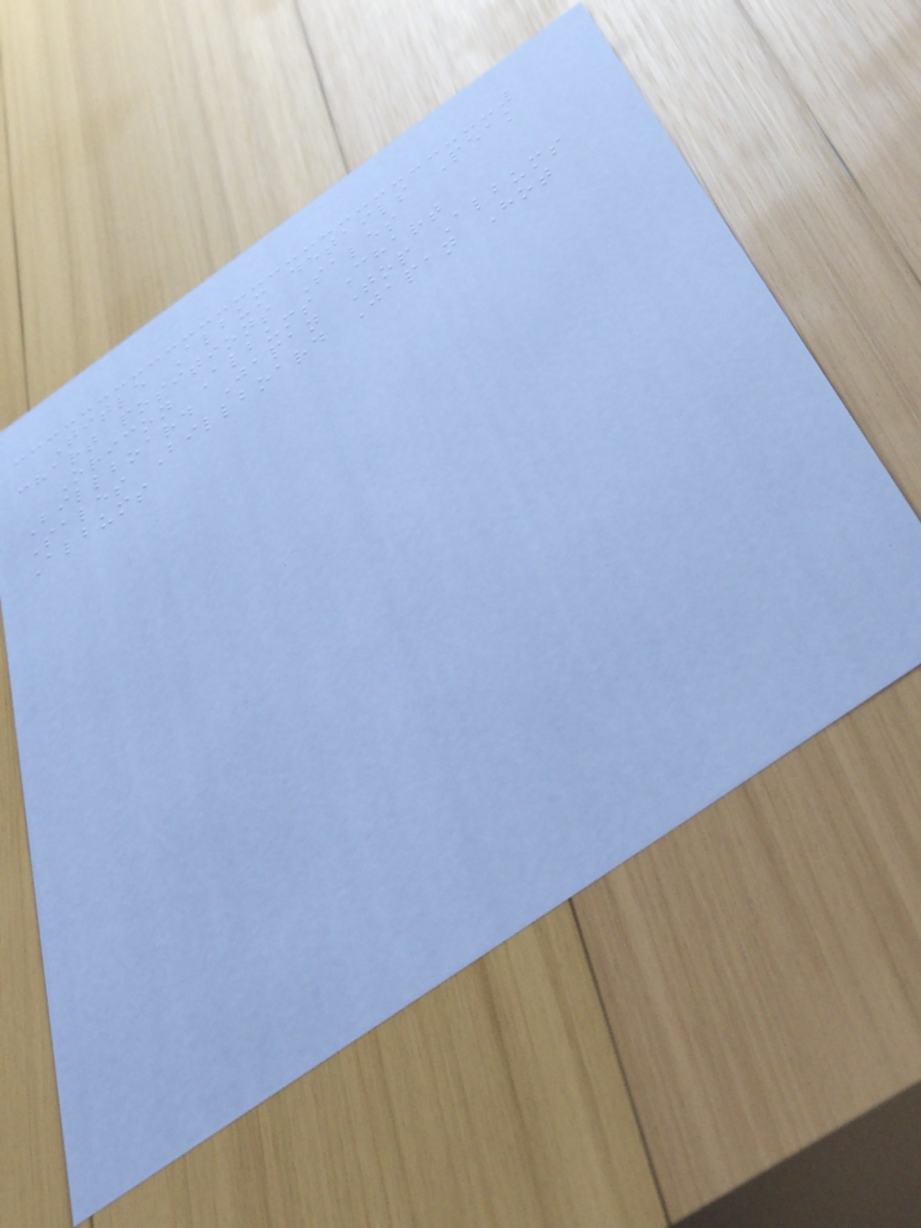Title Album details Peak
chart positions Sales
Oricon Albums Chart
Billboard Japan Top Albums
Sales Billboard Japan Hot
Albums
